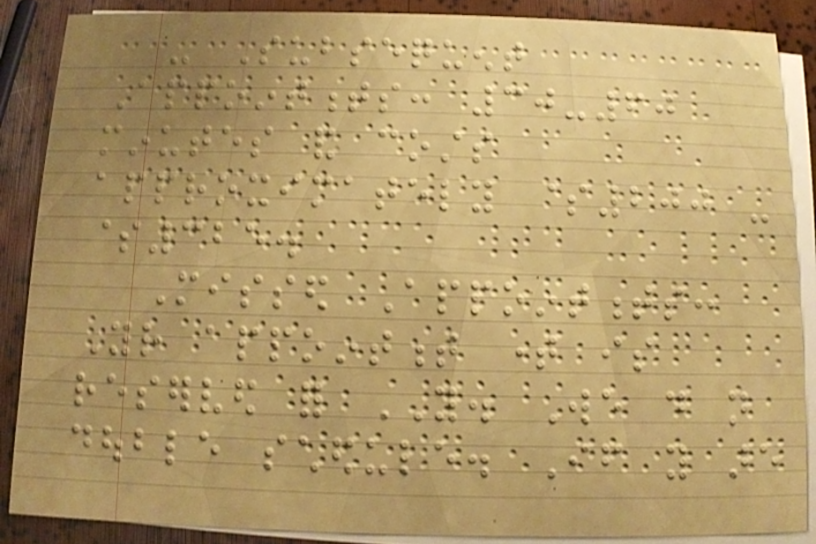- Subsequent
Appointments: 30-60
minutes and costs
approximately $200 -
$325.
Missed Appointments:
Your appointment time is
reserved for YOU. We do not
double schedule. If you are
